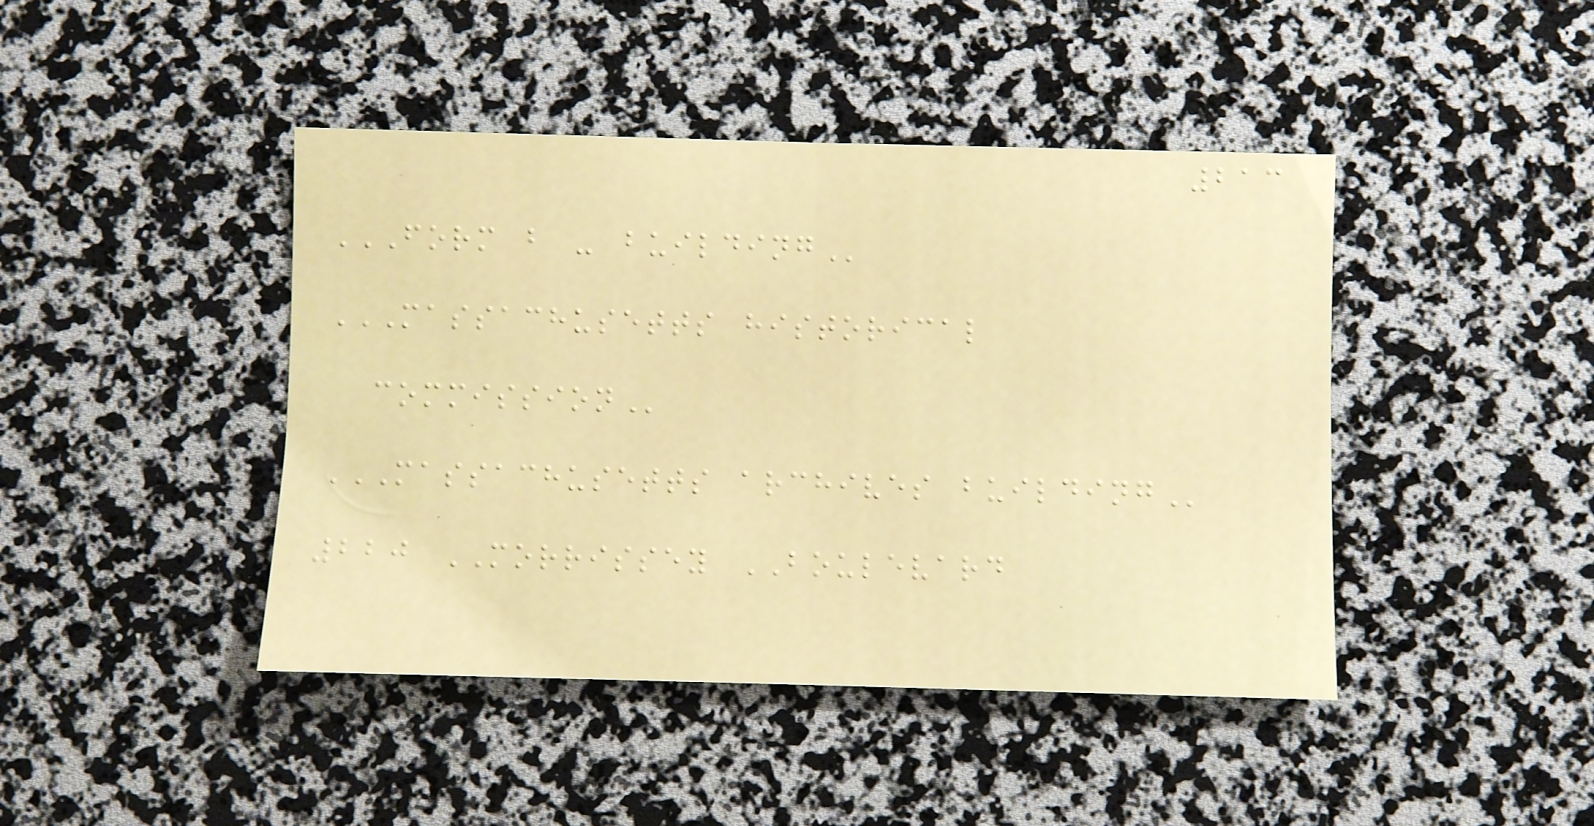213
FORM B - BUILDING
MASSACHUSETTS HISTORICAL
COMMISSION
MASSACHUSETTS ARCHIVES BUILDING
220 MORRISSEY BOULEVARD
